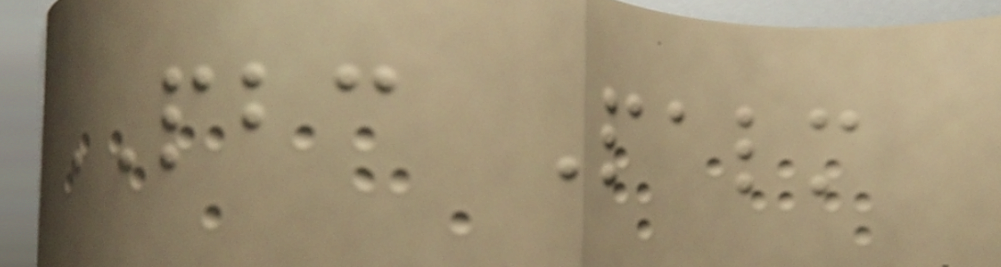PBC Palm
